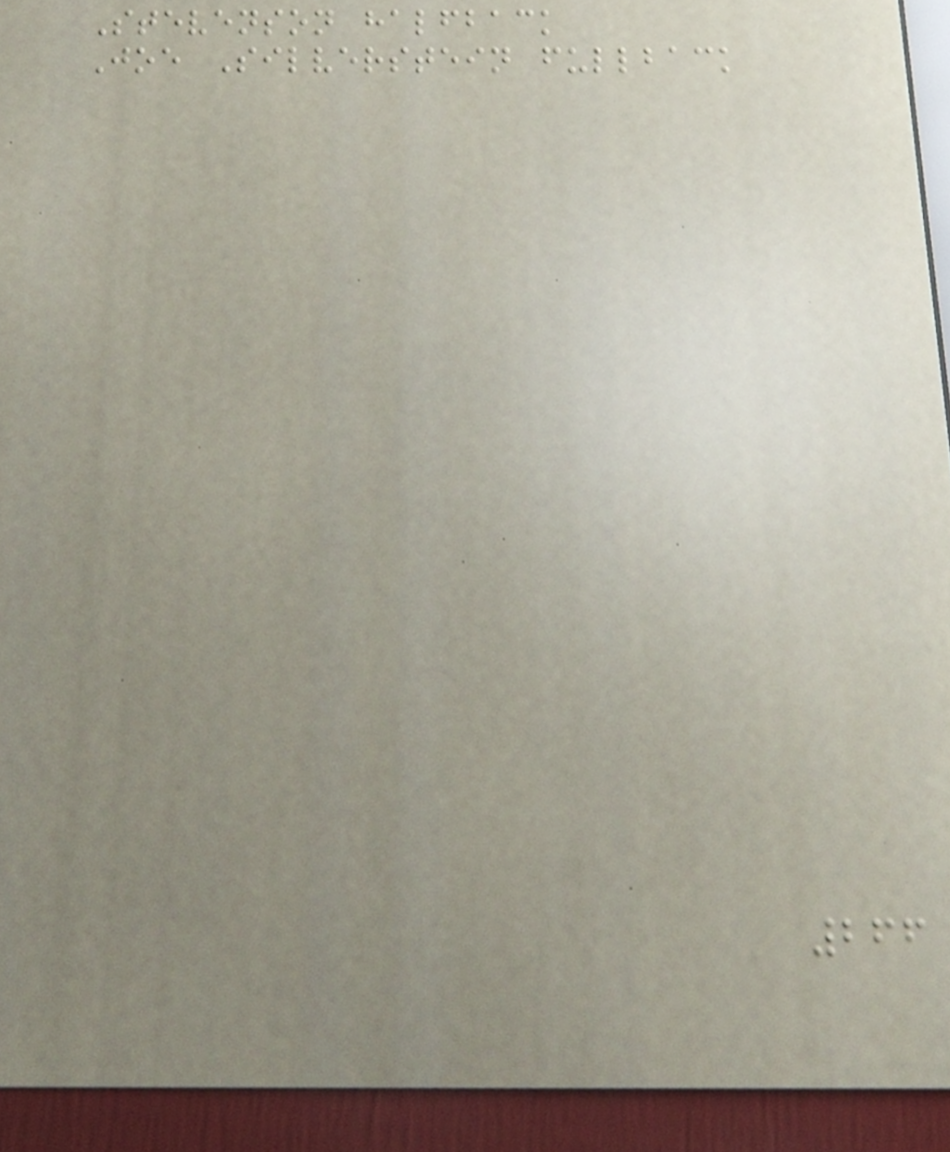Stevenson halfback
Joe Silverstein fullback
266
